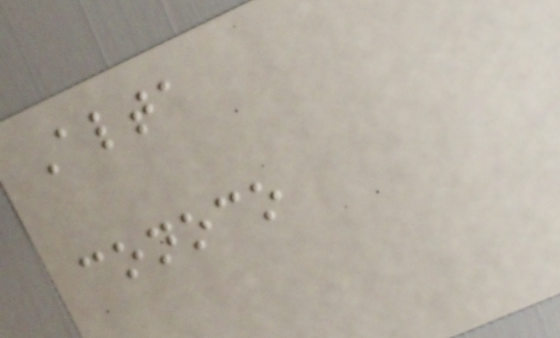Alta
conoco
